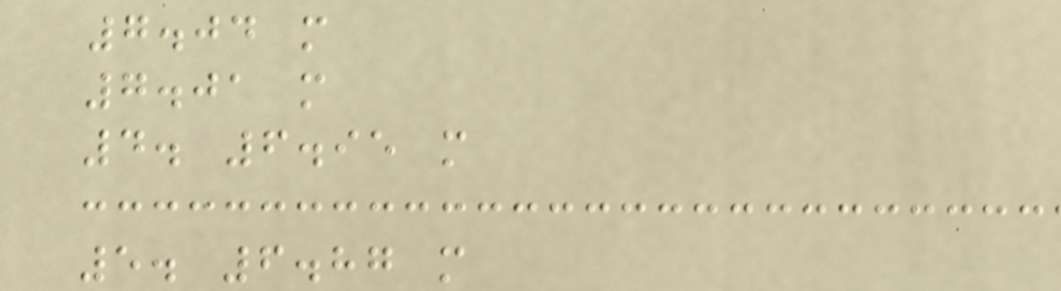7.04 m
7.01 m
4. 6.95 m
5. 6.87 m
